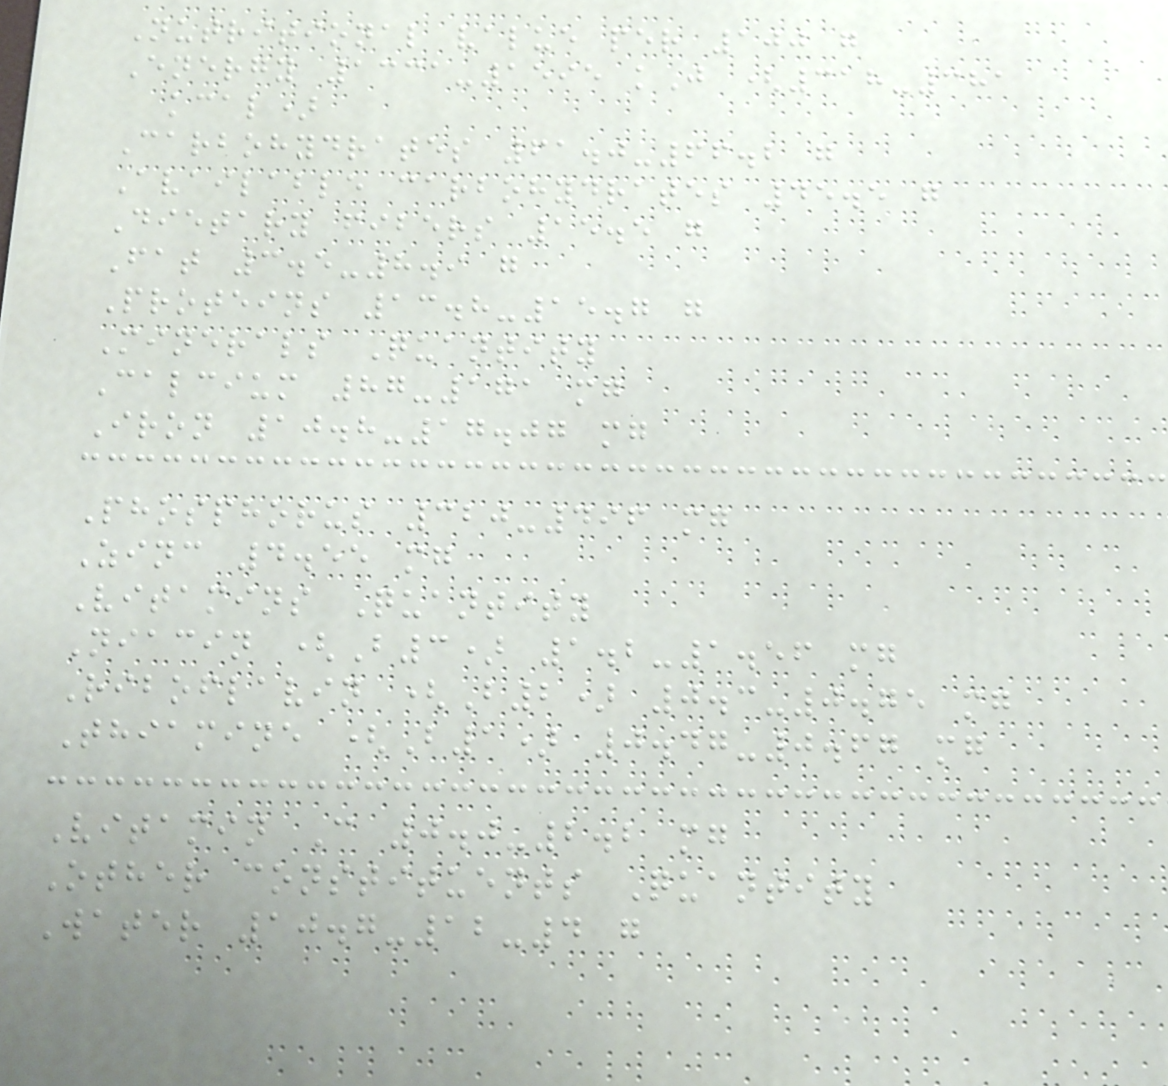Nutritional value per 100 g
Energy 1331-1595 kJ (318-381
kcal)
Carbohydrates 61.0-66.2 g
Available carbohydrates 45.5 g
Dietary fibers 15.5 g
Fat 3.5-8.9 g
Proteins 13.8-15.7 g
Minerals Quantity
Calcium 87-171 mg
Iron 10.8-17.07 mg
Phosphorus 320-496 mg
Zinc 4.55 mg
Vitamins Quantity
Niacin (B3) 1.2-1.56 mg
Riboflavin (B2) 0.3-0.75 mg
Thiamine (B1) 0.47-0.67 mg
Vitamin C 0.0-2.2 mg
Other constituents Quantity
Water 10.7-12-4 g
